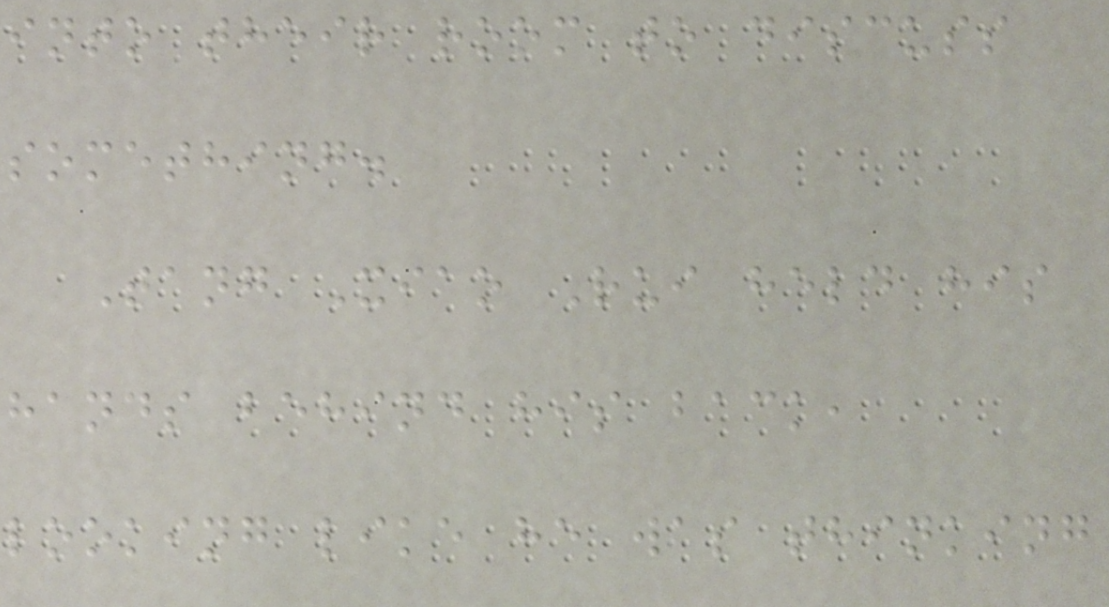into their room to discuss
something.
Tang Xiao Rui held his
hands behind his back,
looking like he was thinking
